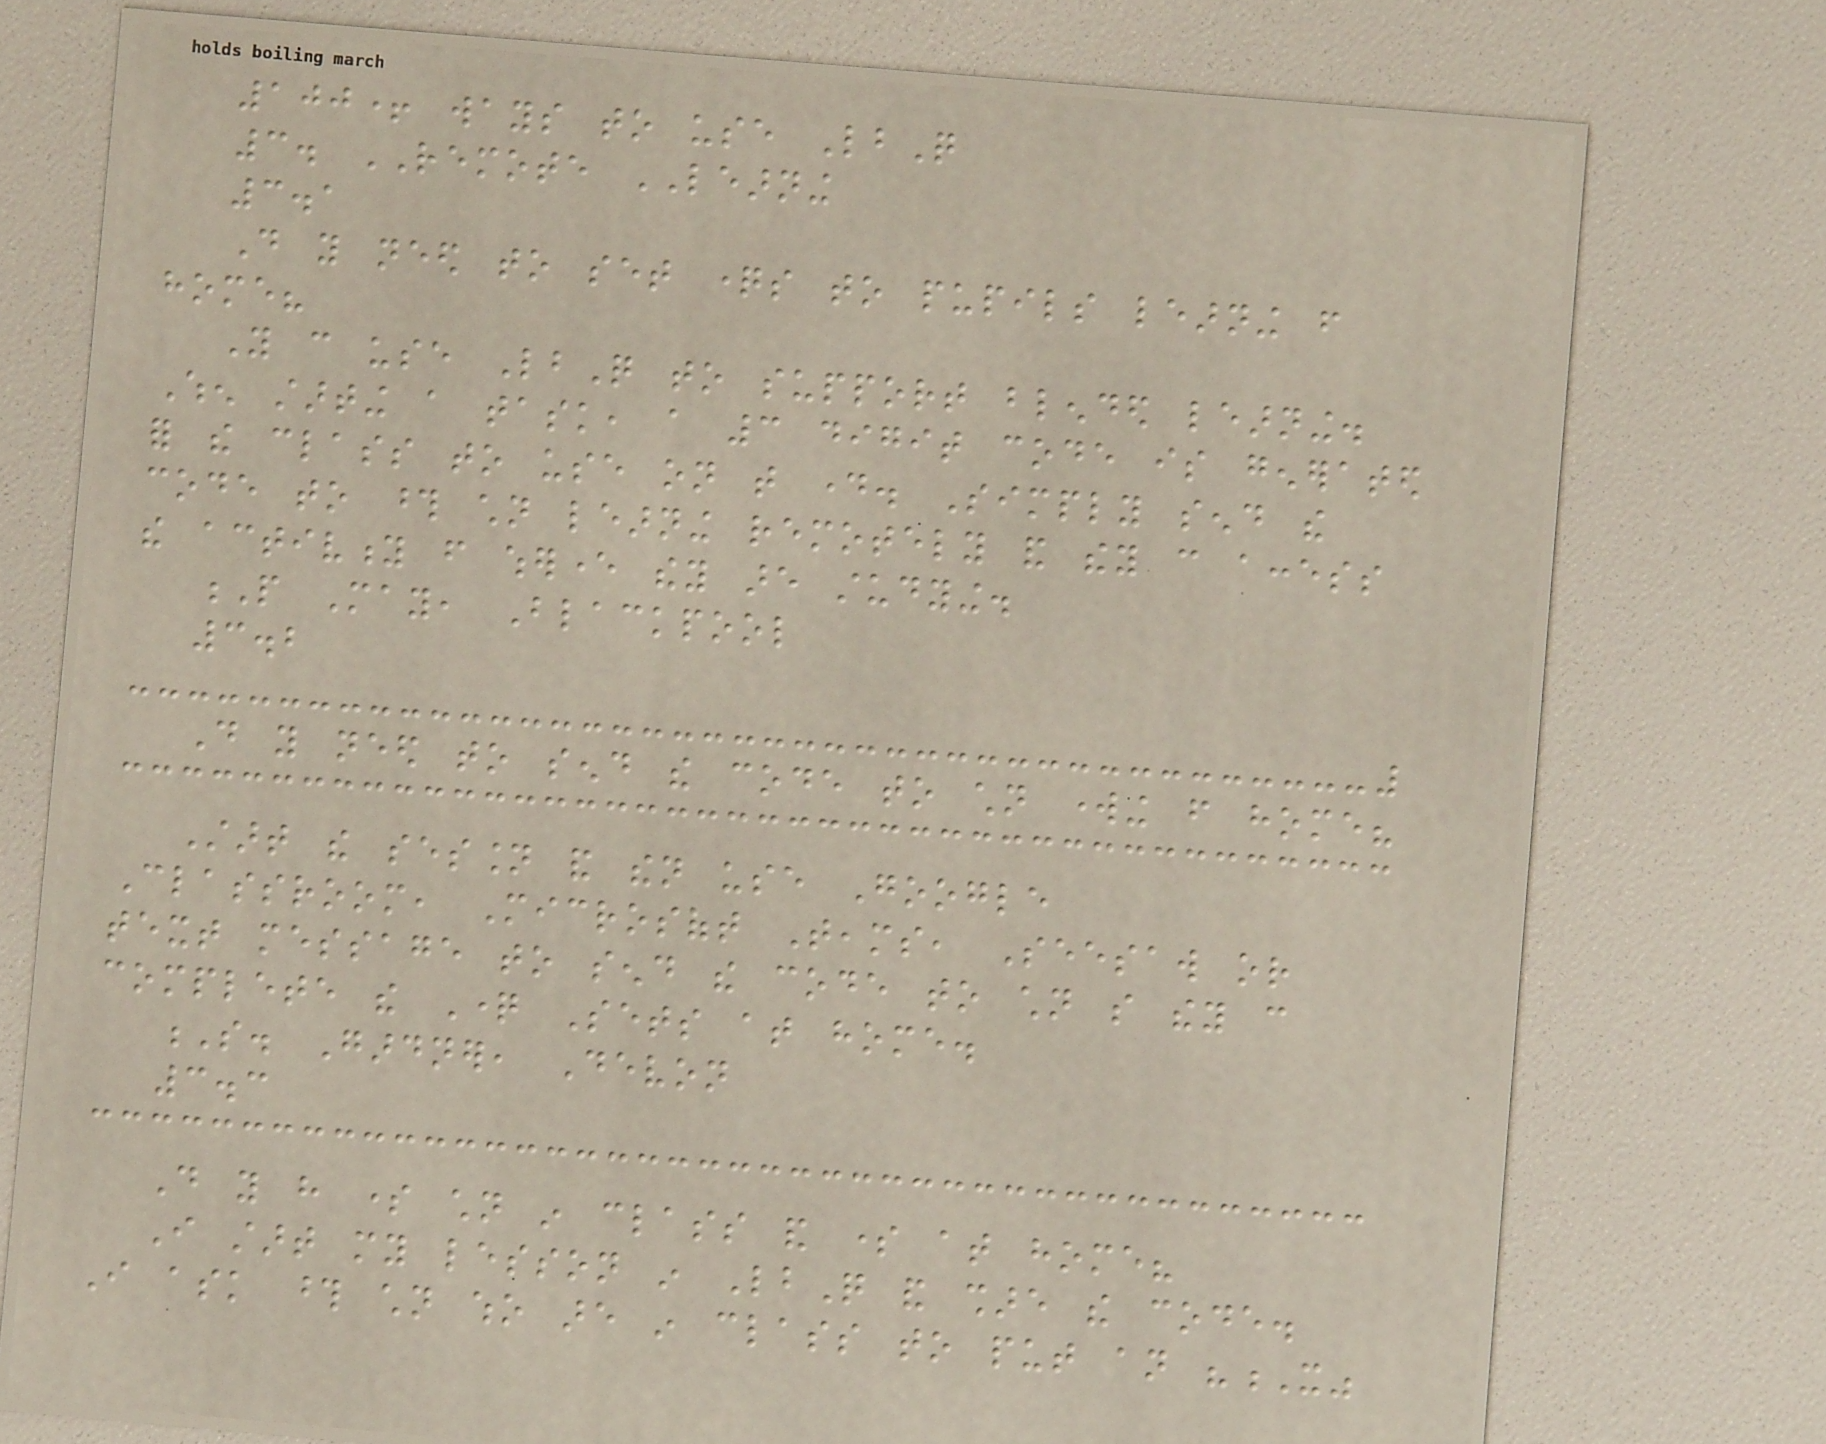100+ ways to use LbQ
3. REMOTE LEARNING
3.1
Do you need to set questions to pupils learning from
home?
You can use LbQ to support blended learning.
When starting a task, a 3 digit code is generated
for the class to use on that day. Simply send the
code to those children learning remotely and they can access
the activity from wherever they are studying.
P May, Blackpool
3.2
Do you need to send the code to children working from home?
Start the session and then use Google
Classroom, Microsoft Teams, Seesaw or
text message to send the code to children so they can
complete the Question Sets at home.
S. Gardner, Devon
3.3
Do you have some children in class and some at home?
I start my lesson in LbQ and share the code.
I ask those children who are in class to put an "X"
